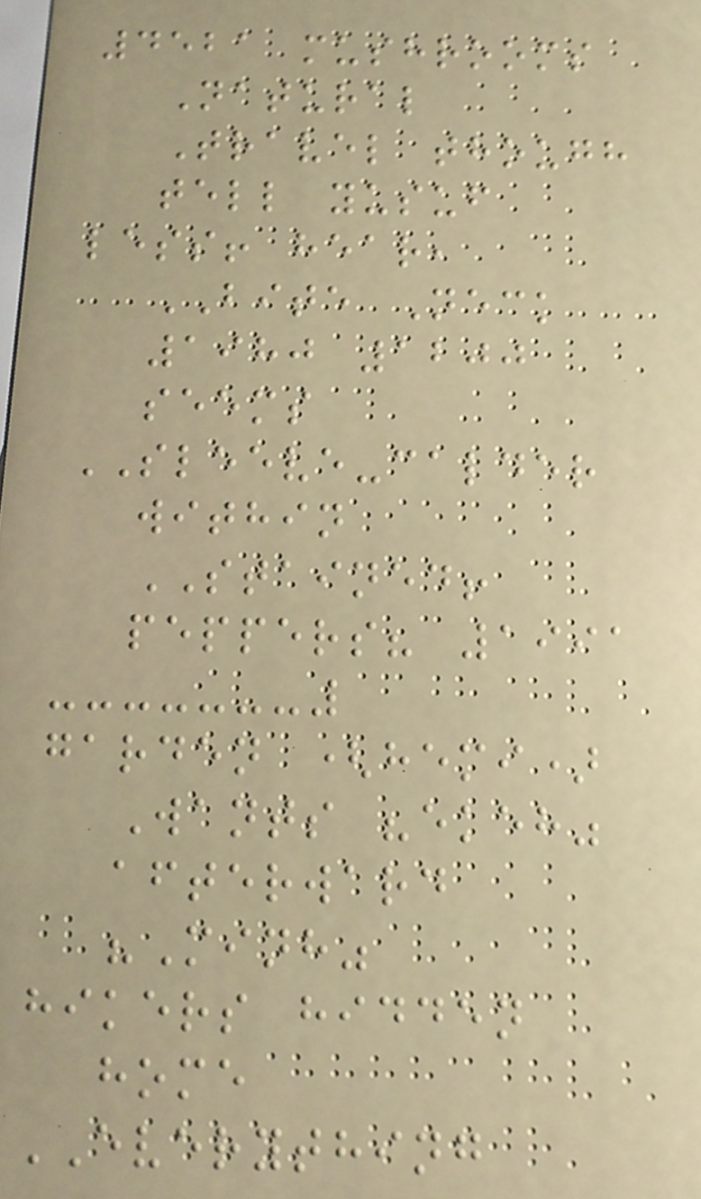4521 mushrooms
Natural
Travel though
tell yusuf
less! hear,
BITE Neck
1980 1200
seems
SLEEVE-calder
within
STAINED!
peppers? 1991
garden (hemi)
Wants "ekeh"
afterward
"Minh"
hikers hidden
home
EVERYTHING
